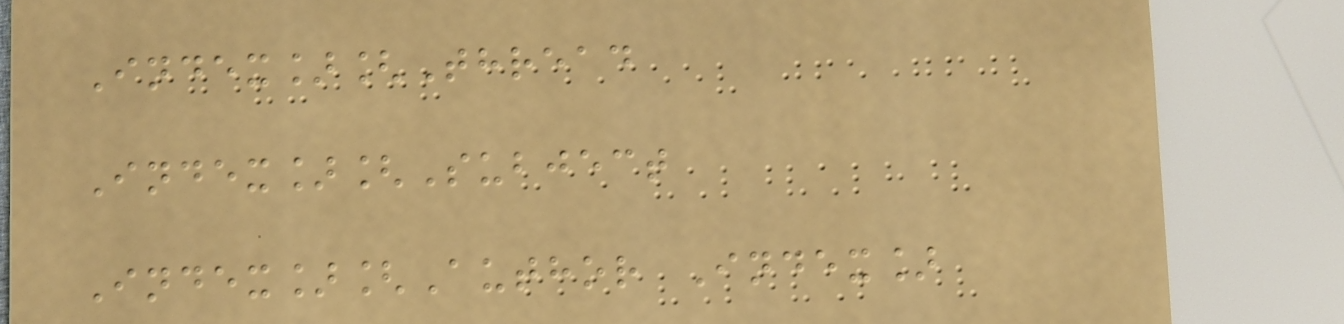Index][Thread
Index][Subject
Index][Author Index]
